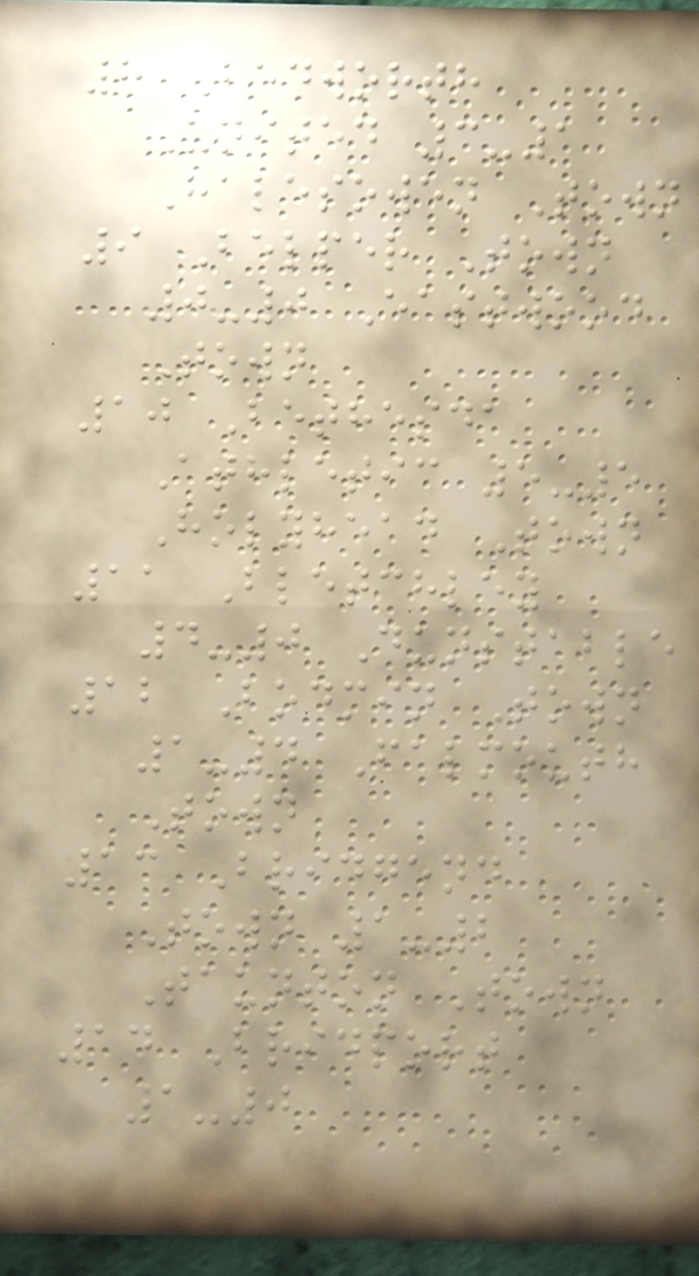8 Bedworth
United 3-1
Halesowen Town
9 Belper Town
0-0 Eastwood
Town
10 Bethesda
Athletic 5-5
Holyhead Town
11 Bletchley
4-0 Dunstable
12 Bodmin Town
1-4 Falmouth
Town
13 Bridgend
Town 1-2
Taunton Town
14 Bridport
1-0
